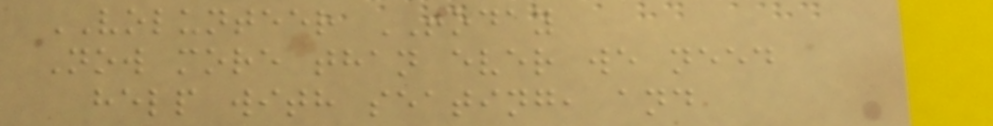VOLUNTEER TODAY
Now more than ever we need
help with seating, and
